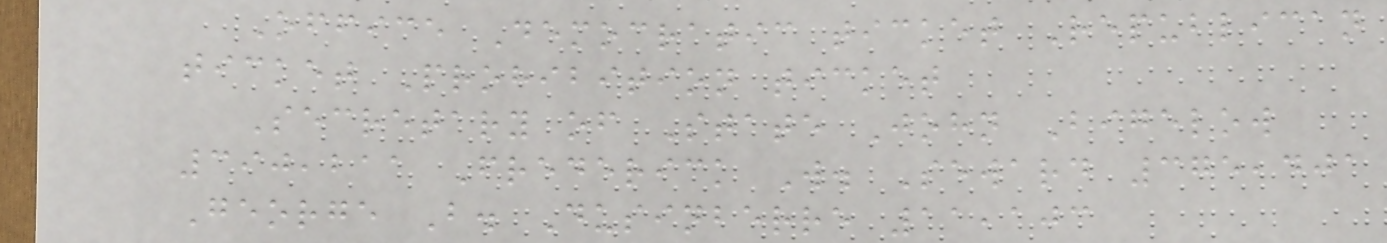Office Democratic ticket Republican
ticket Prohibition ticket
Secretary of State John Bigelow
390,211 Frederick W. Seward 375,401
George B. Dusinberre 11,103
